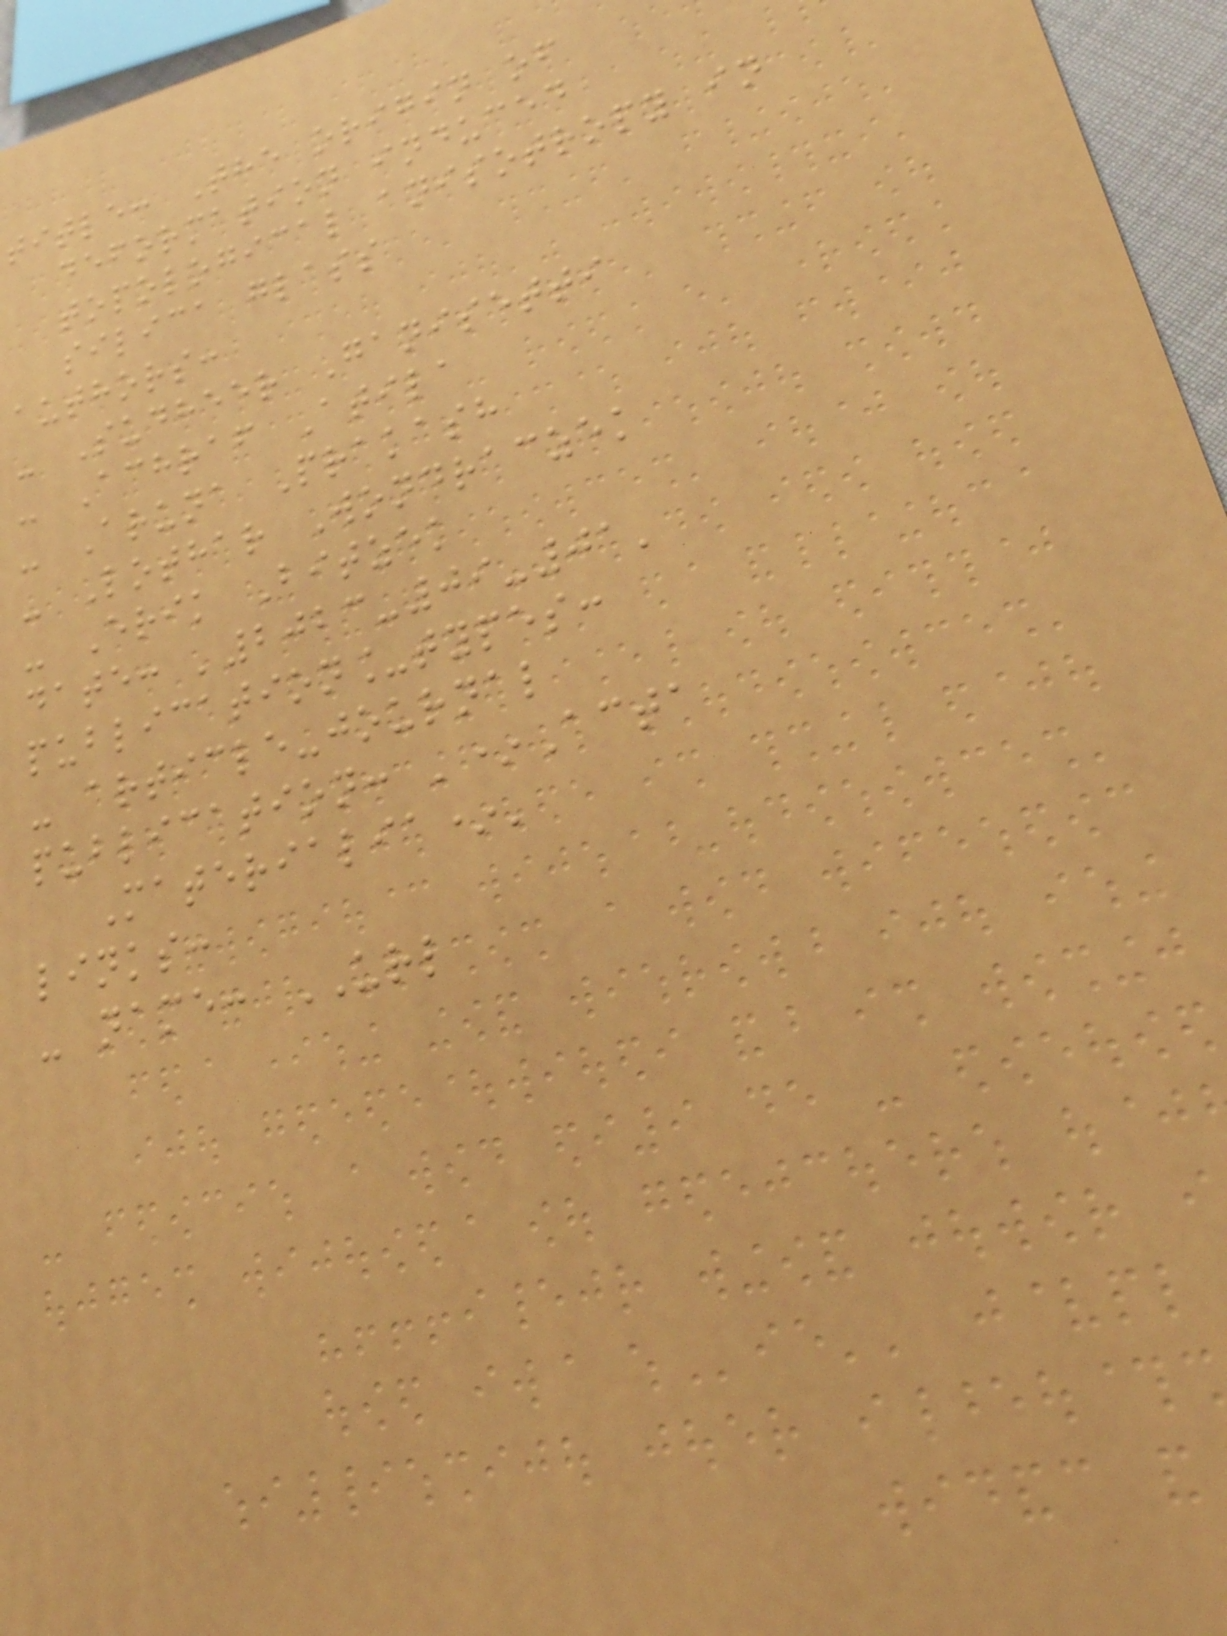title: The origin of
deformation induced
topological anisotropy in
silica glass
authors:
- Sudheer Ganisetti
- Achraf Atila
- Aruna Prakash
- Lothar Wondraczek
- Erik Bitzek
date: '2023-09-01'
publication_types:
- article-journal
publication: '*Acta
Materialia*'
links:
- name: URL
